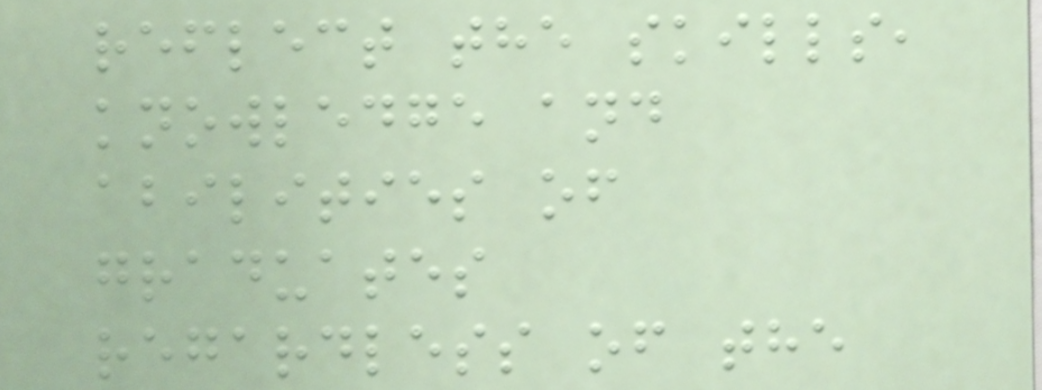reflect the skills,
knowledge and
abilities of
graduates
regardless of the
